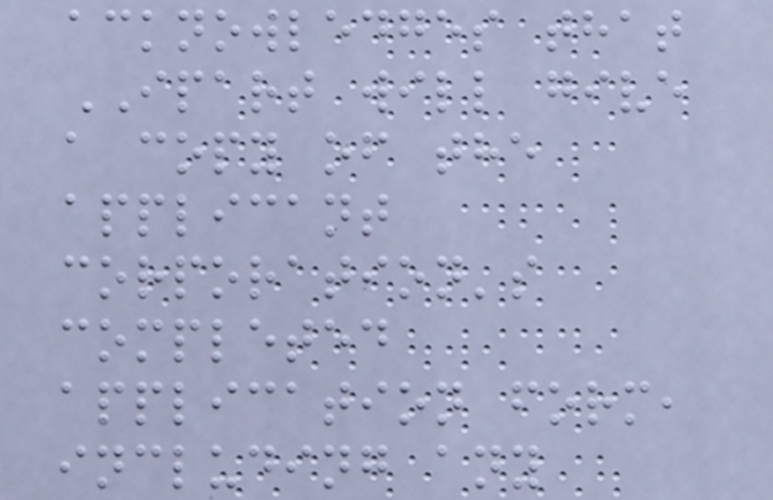acknowledges that
IPART will give
a copy of the
applicant
corporation's
completed
application form,
including any
